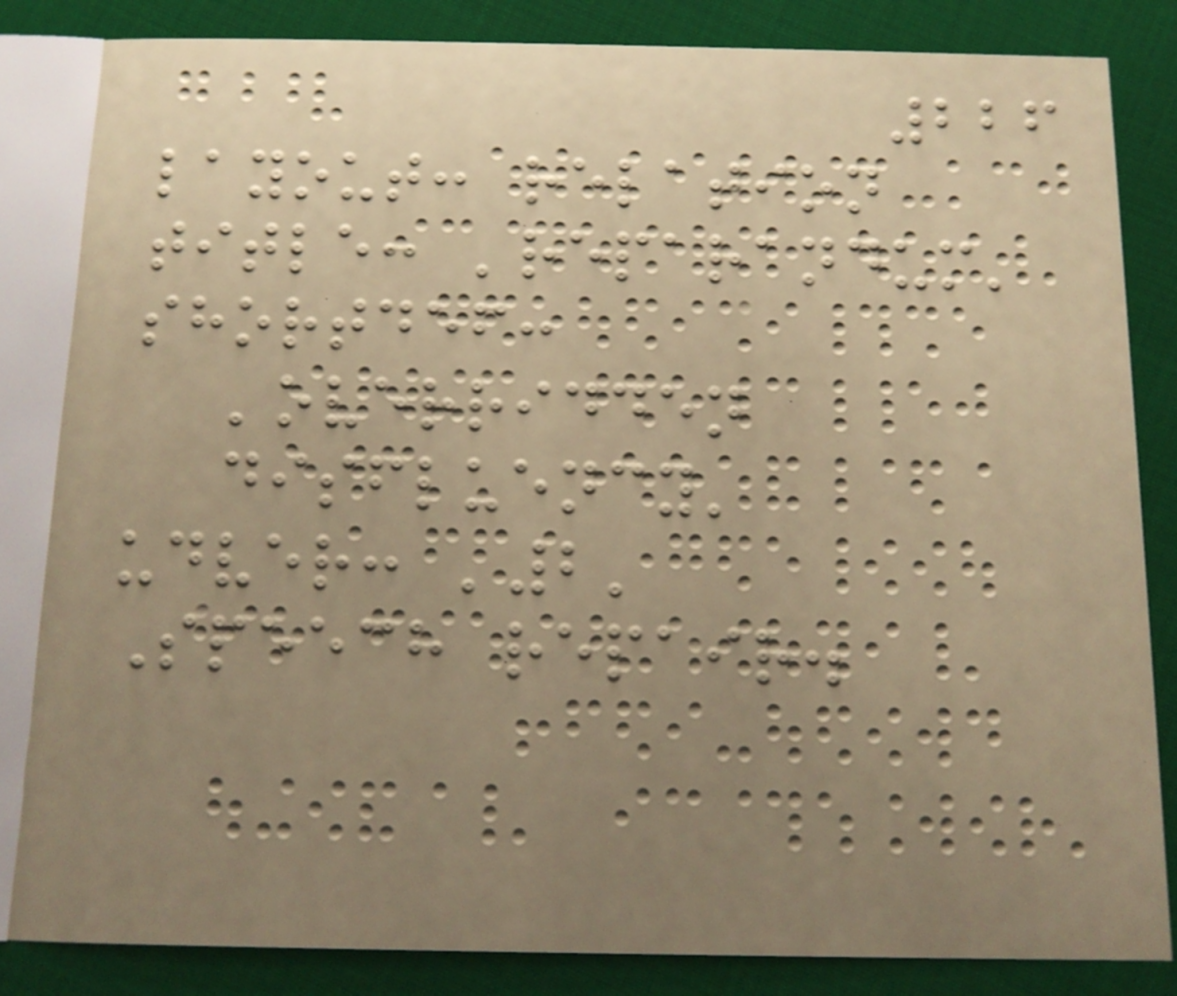226
layout: relation
title: 'reparandum'
shortdef:
'overridden
disfluency'
udver: '2'
Speech repair.
